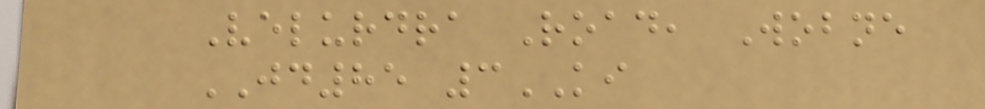Velurdra Road, Wobne
JD85 3KI
